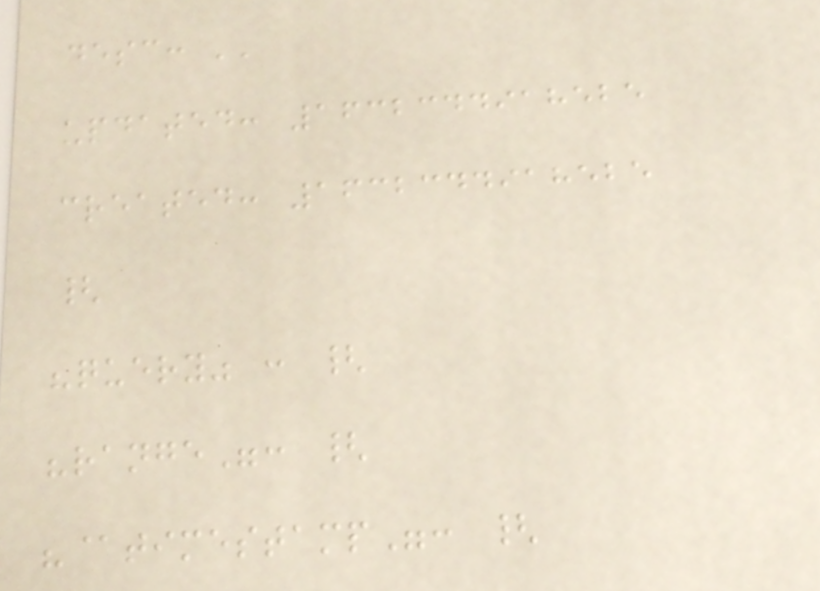desc: ''
updated: 1632344918525
created: 1632344918525
{
"query" : {
"range": {
"@timestamp": {
